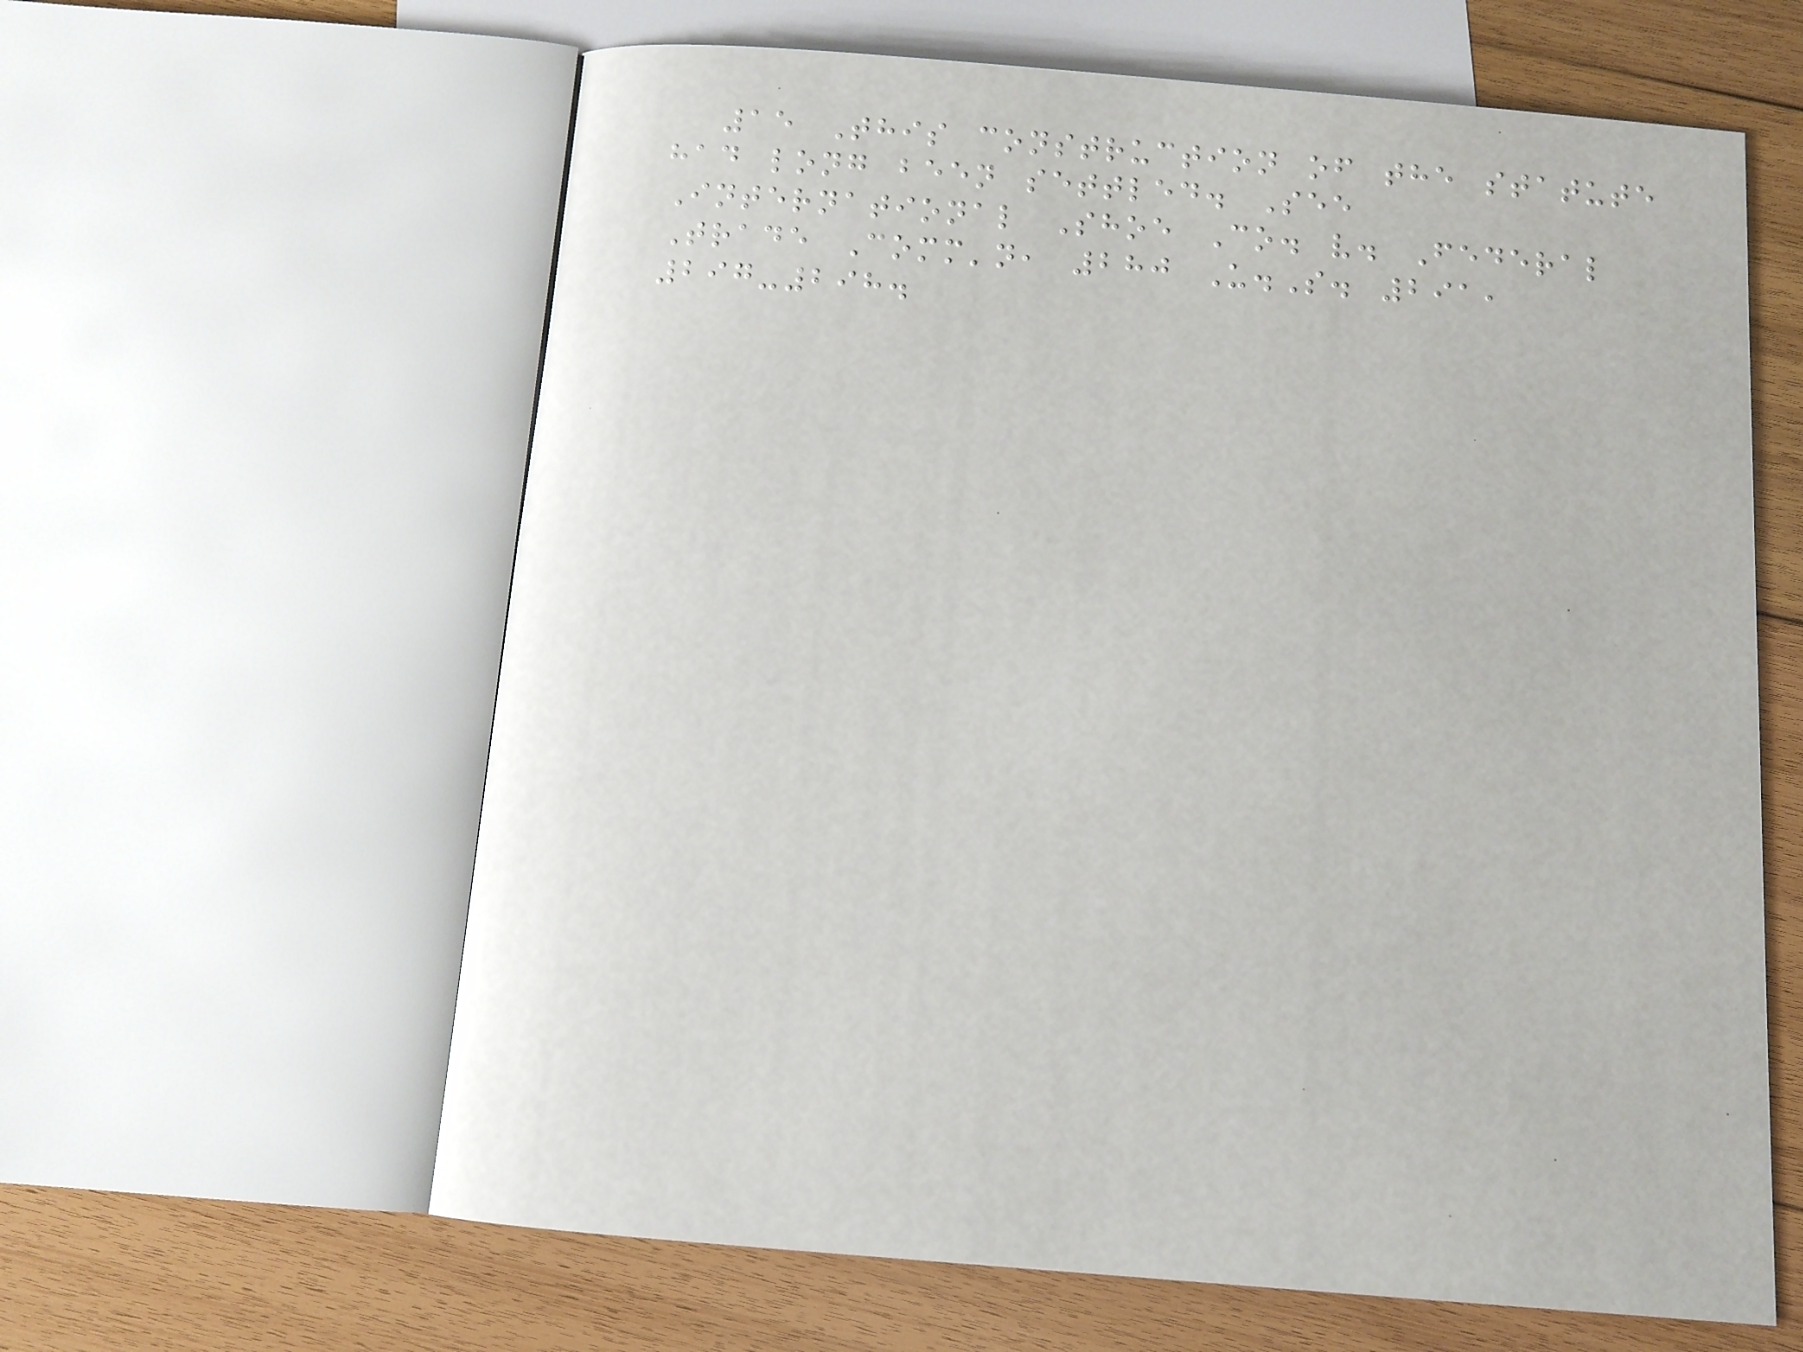15 This construction of the statute
had long been settled. See
International Shoe Co. v. Federal
Trade Comm'n, 280 U.S. 291,
297-298.
